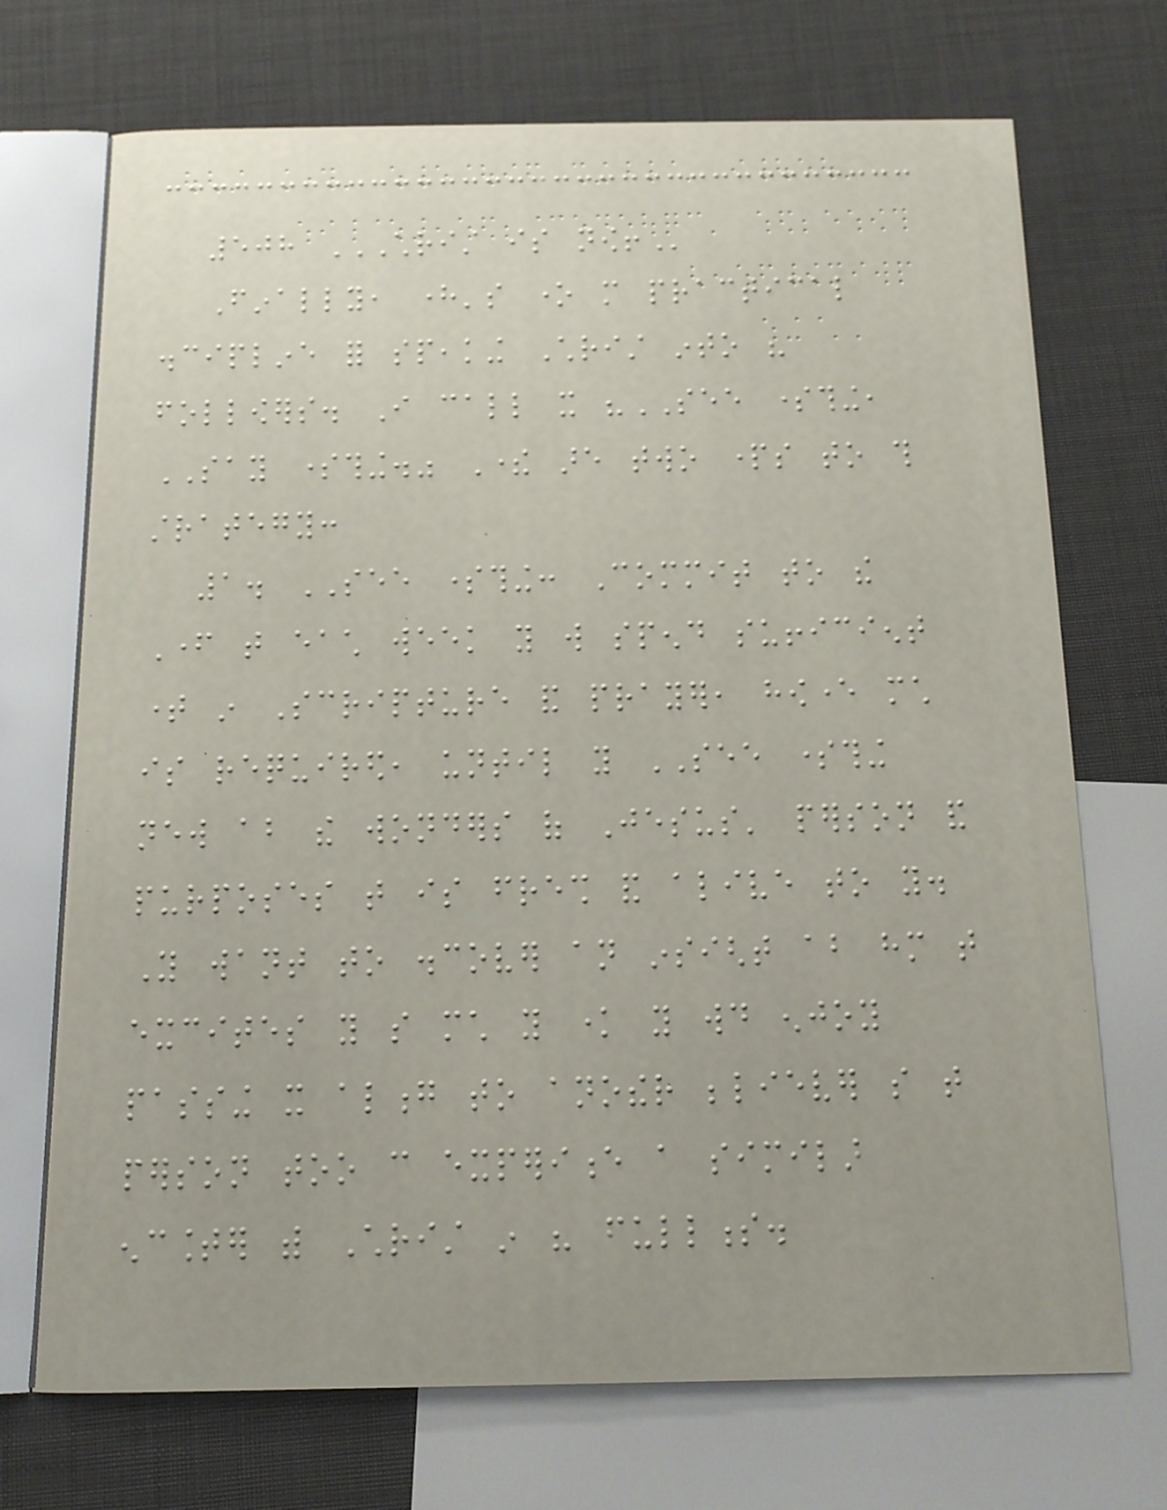508 CHRIST IS NOW!
Finally, here's one more practical
discipline for speaking Christ into his
followers. I call it "SEE something,
SAY something." There are two parts to this
strategy:
1. SEE something: Commit to the
Father that each week you will spend sufficient
time in Scripture and prayer, however much
is required, until you SEE something
new about the wonders of Jesus' person and
purposes that is fresh and alive to you.
You want to discover an insight about him that
excites you so much you know you would enjoy
passing it along to another believer so that
person too can experience a similar
encounter with Christ in his fullness.
